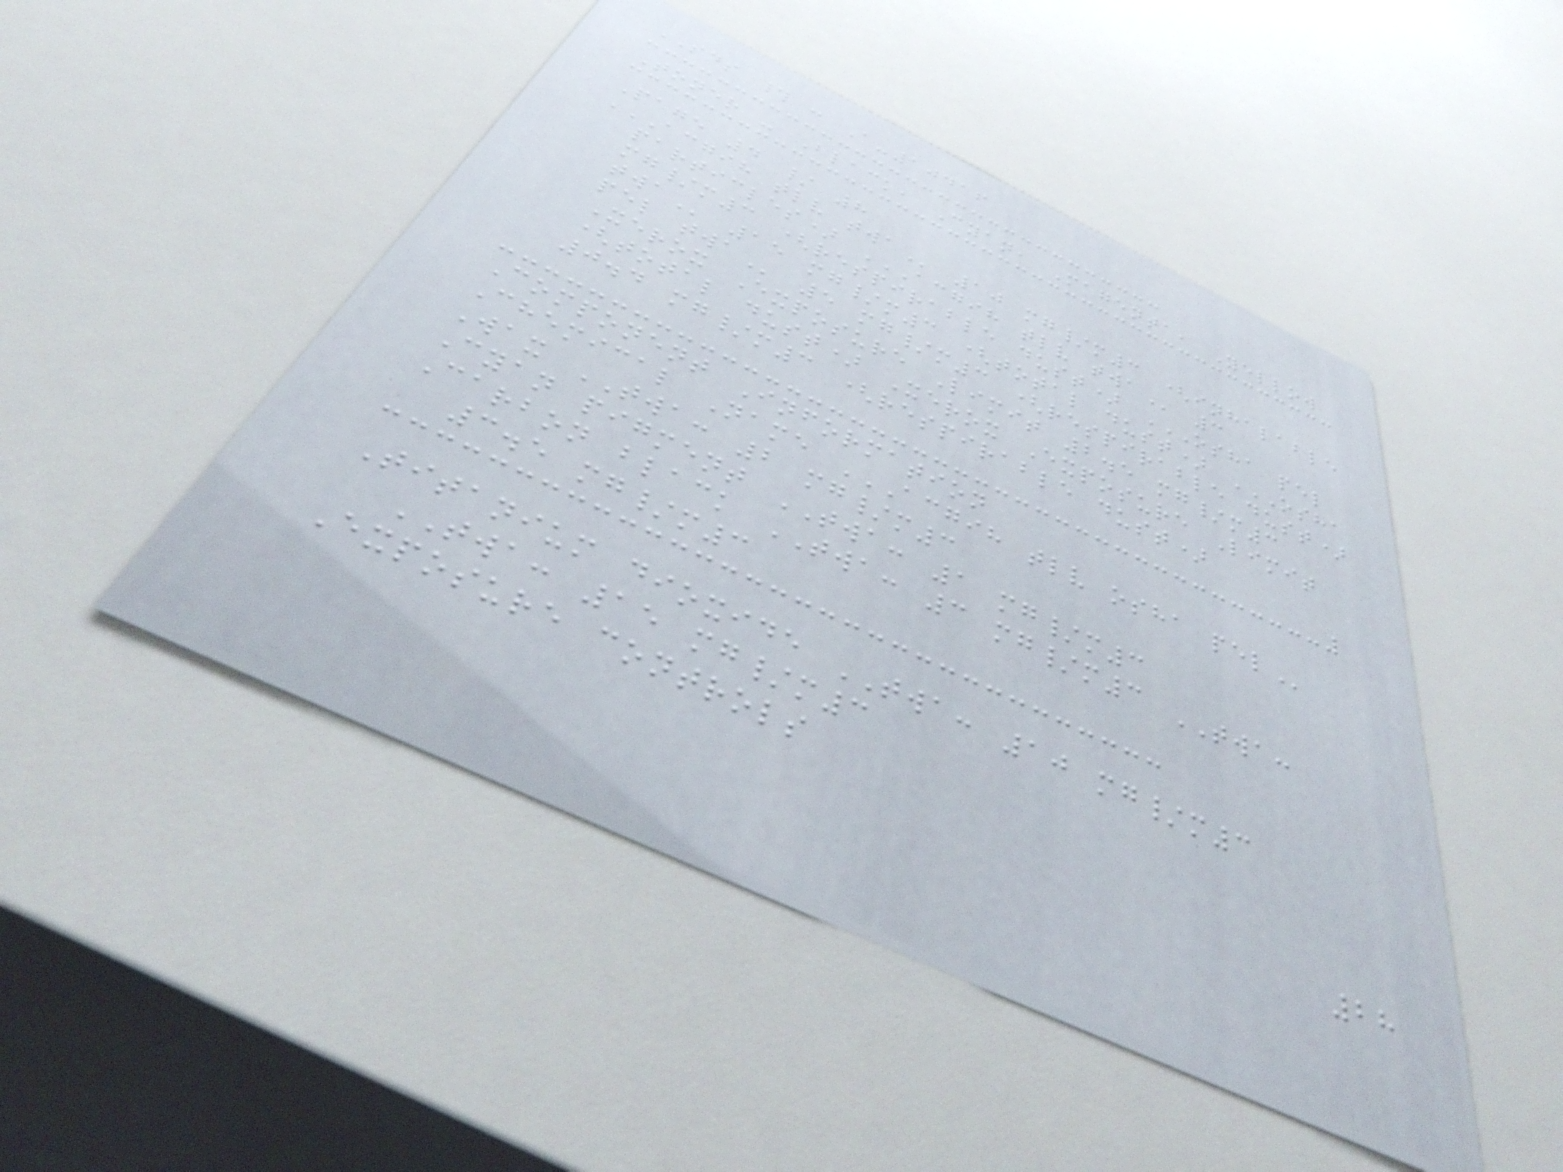SDS # : A-10416
Toner - Black, Cyan, Magenta, Yellow
Page 4 / 8
ACGIH TLV TWA 10 mg/m3 (inhalable
particles) ACGIH TLV TWA 3
mg/m3 (respirable dust) OSHA PEL
TWA 15 mg/m3 (total dust) OSHA
PEL TWA 5 mg/m3 (respirable dust)
Xerox Exposure Limit 2.5 mg/m3
(total dust) Xerox Exposure Limit
0.4 mg/m3 (respirable dust)
Component Information
Chemical Name ACGIH TLV OSHA PEL
Wax TWA: 2 mg/m3
Cyan pigment TWA: 1 mg/m3
Carbon black TWA: 3 mg/m3 TWA:
3.5 mg/m3
Titanium dioxide TWA: 10 mg/m3
TWA: 15 mg/m3
Exposure controls
28
